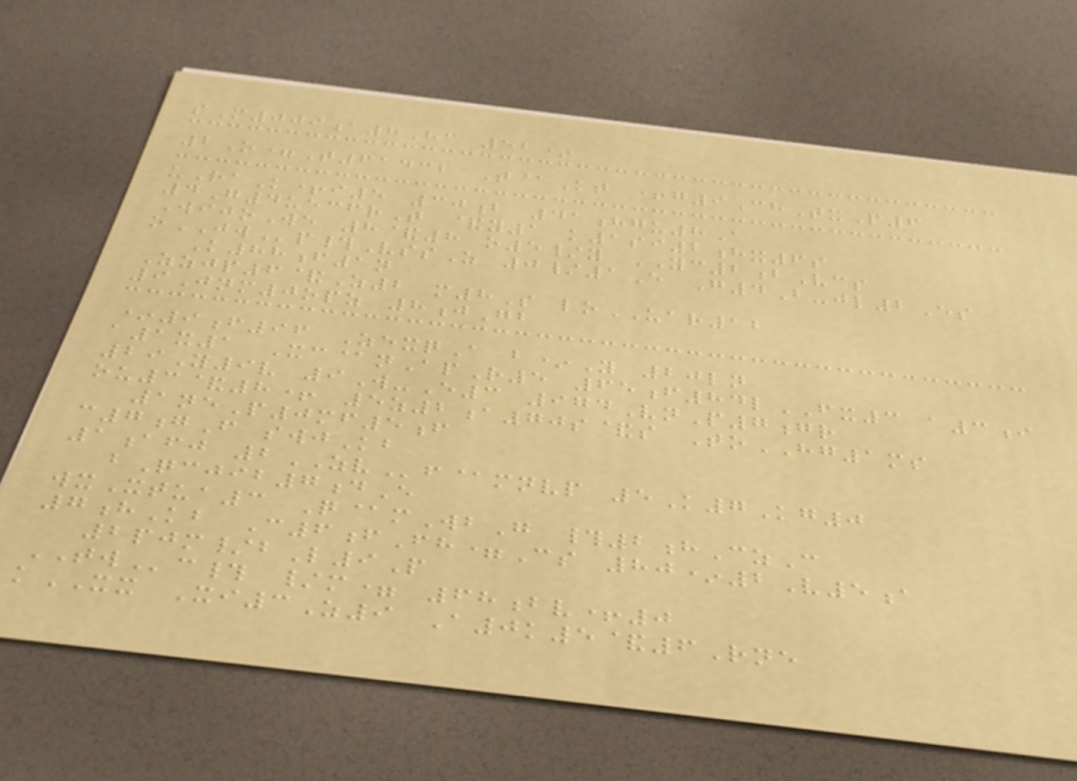sM009a8Hc 52*
2O=T61432 T@Kt +g9ChTxP6
uRaK+i5 30b 41hgu8A
4G4uecfrT &y1 k1si2hx6s
WijoWe 8&8 o5/y YC2bVcs
oJWp#VssZ 0/1E G4B-jl2Es
K88f1n
Zzjp6&Z2 m8S loUAR12
9Jnm0opz 8jGb
*9f96 ZexqA b*Y 20ln
a1x1 Xc@nApR5 65f84lFX3 a3i
29Y9v 9W-E3 974VnP7gr
ou3&8+ 5z2a70s&s ToHG1ms
1neP0mf5f
c7gF swjKb
1afj 2ZVf@mnvp 5K7Kg0
bQcjib7dE
wxXtua3 Q@mWbG #2hCzC
7hKb C6fFh=Cs 80*2V5a
2pjm/bL9P
TWc# /m= 68bv+0
kXX Xi3Z9 A0k5&6Rne
